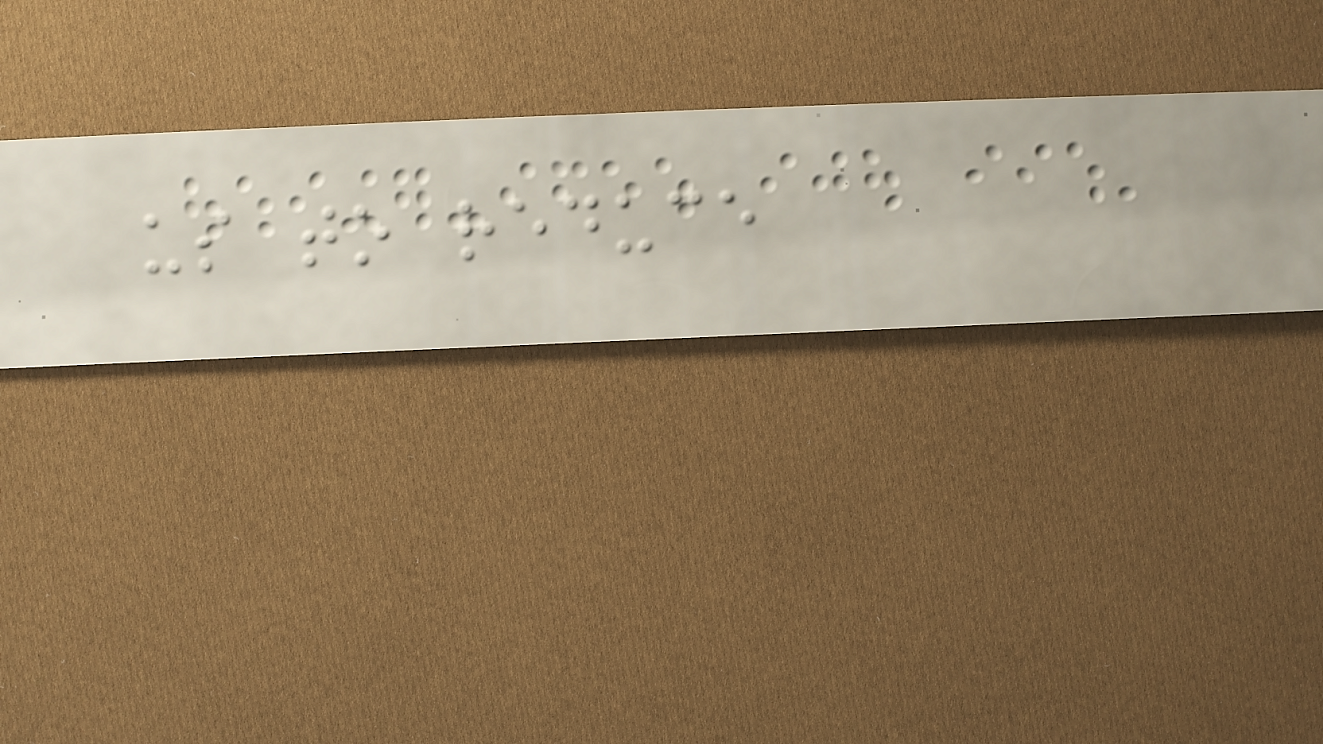us to reduce
